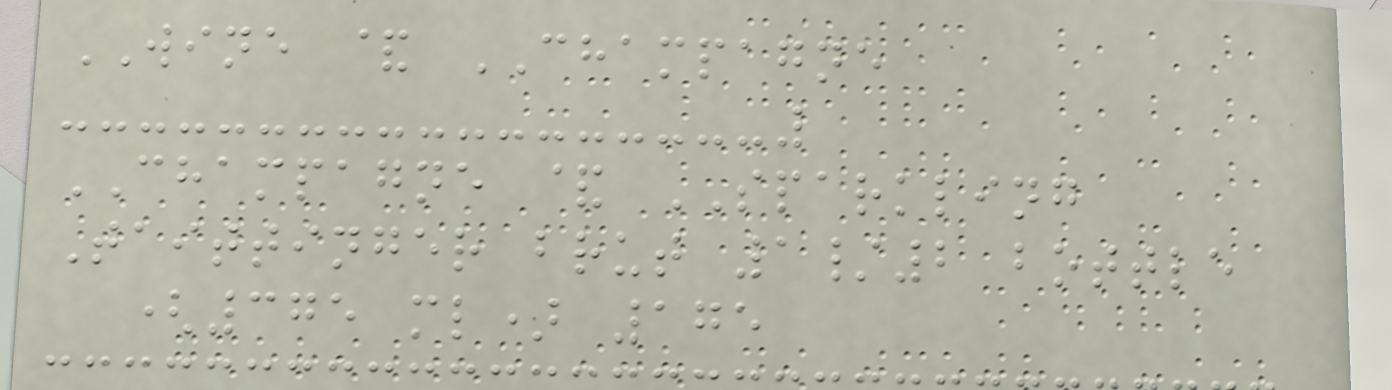WINE & CHAMPAGNE
CHAMPAGNE & SPARKLING
Taittinger brut 1/2 bottle
(375 ml) 175
